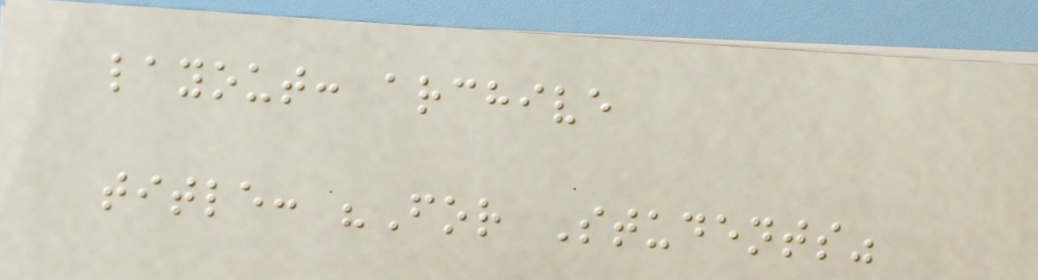layout: archive
title: "For Students"
